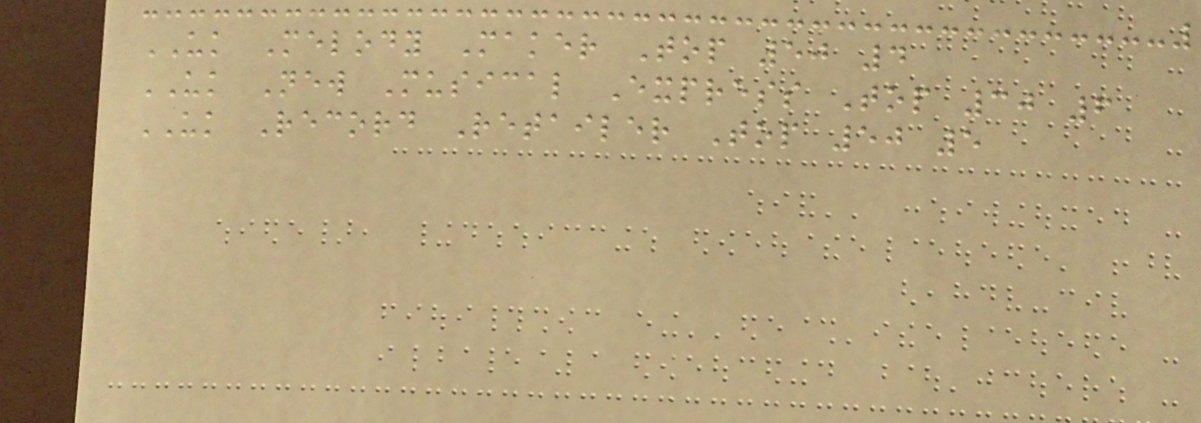UK Melody Maker Top 50 4
UK New Musical Express Top 30 6
UK Record Retailer Top 50 5
